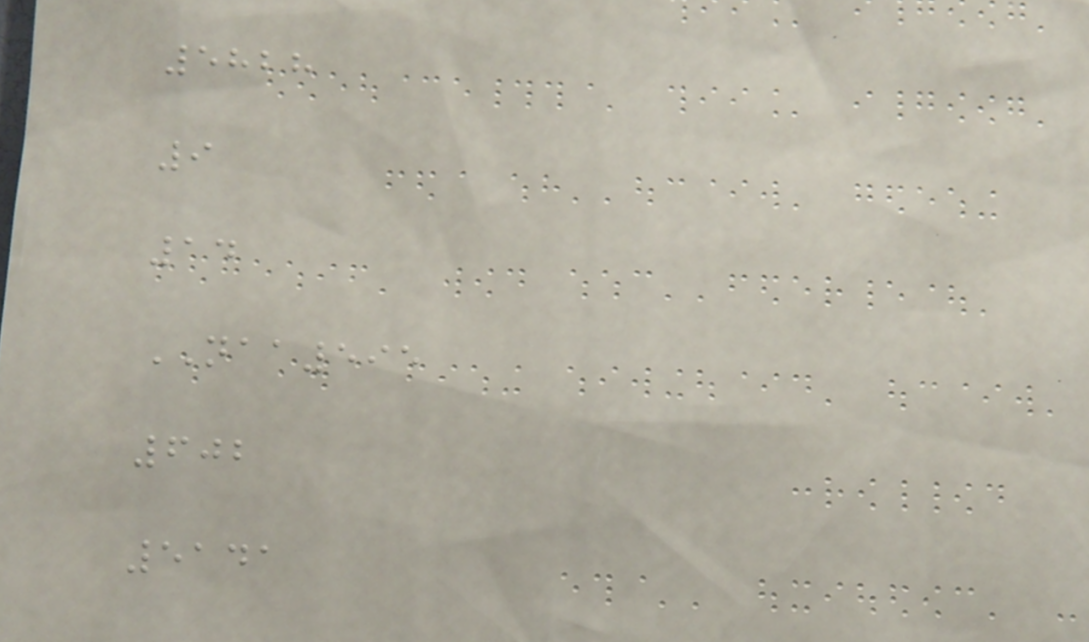5828
9
14
NAA595
602
5141
